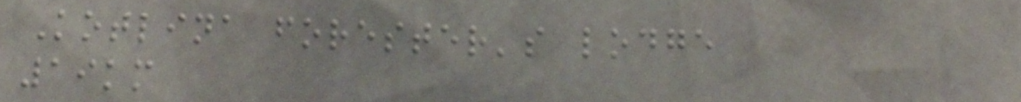Kotlina forester's lodge
19km
